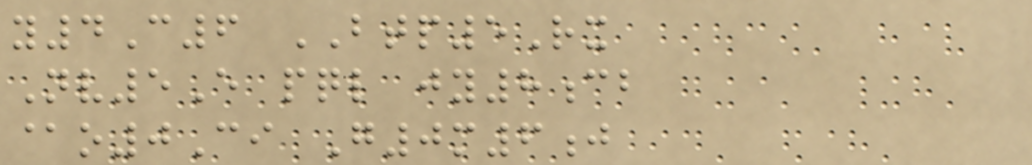y4C6 BTP5Rx
Nv5E pql jy8cb
@o0Ci G0m6j
